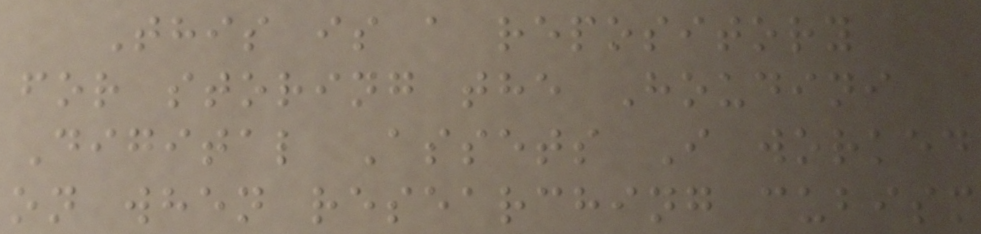This is a repository
for storing the Houdini
Digital Assets I worked
on when researching cubism
